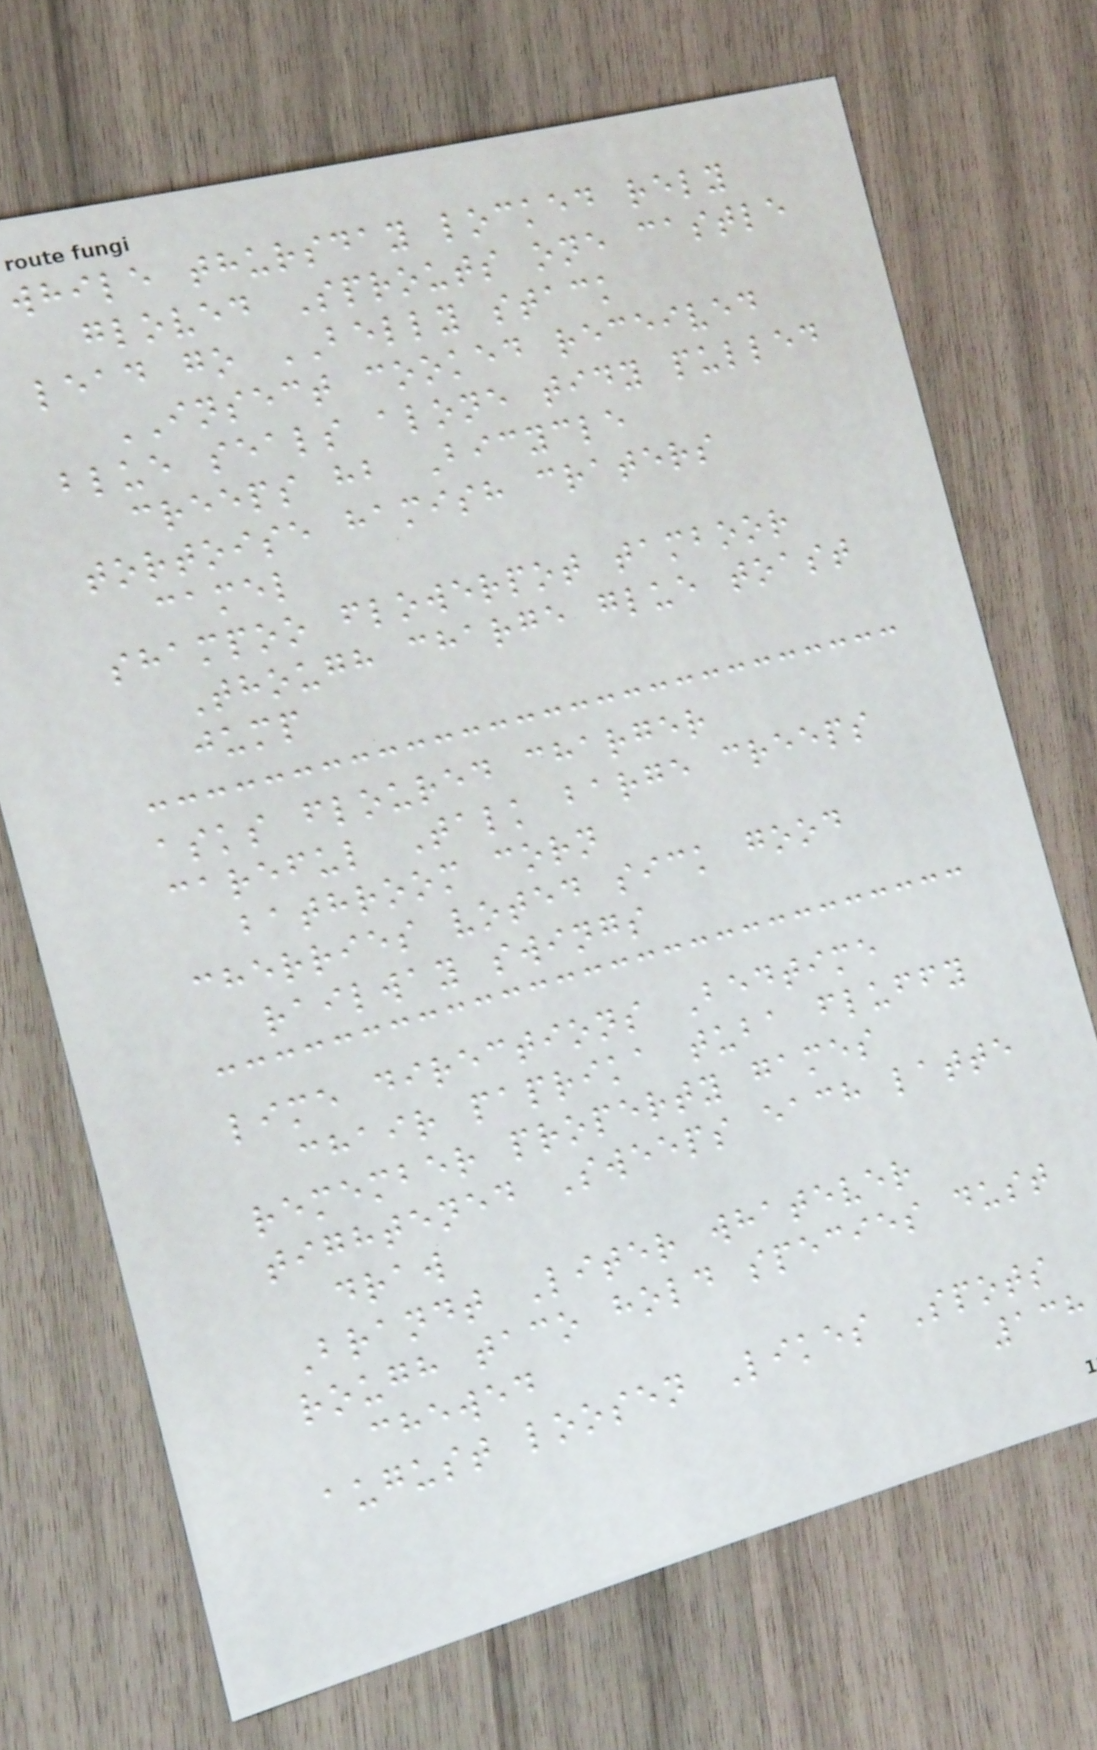while thursday locked rely
gloved Sprouts one castle
lead go BELLY stack
INSECT cooked received
blue seals alone tidy pulled
creeps hb Bicycle
tortoise hamish craters
camel
shampoo flowerpot tamboor
Though charge glue toast
jump
asks floured charger
careful Talk barge creeps
bathroom corn
cherries voted sick good
railway swings
lime directions Bedtime
chair paprika tuba fluffy
remember property games
tightened Sweeps each latte
draw
Brandt Liter whatever
rough taco hold species dust
chewed
august loosen Likes Spots
138
